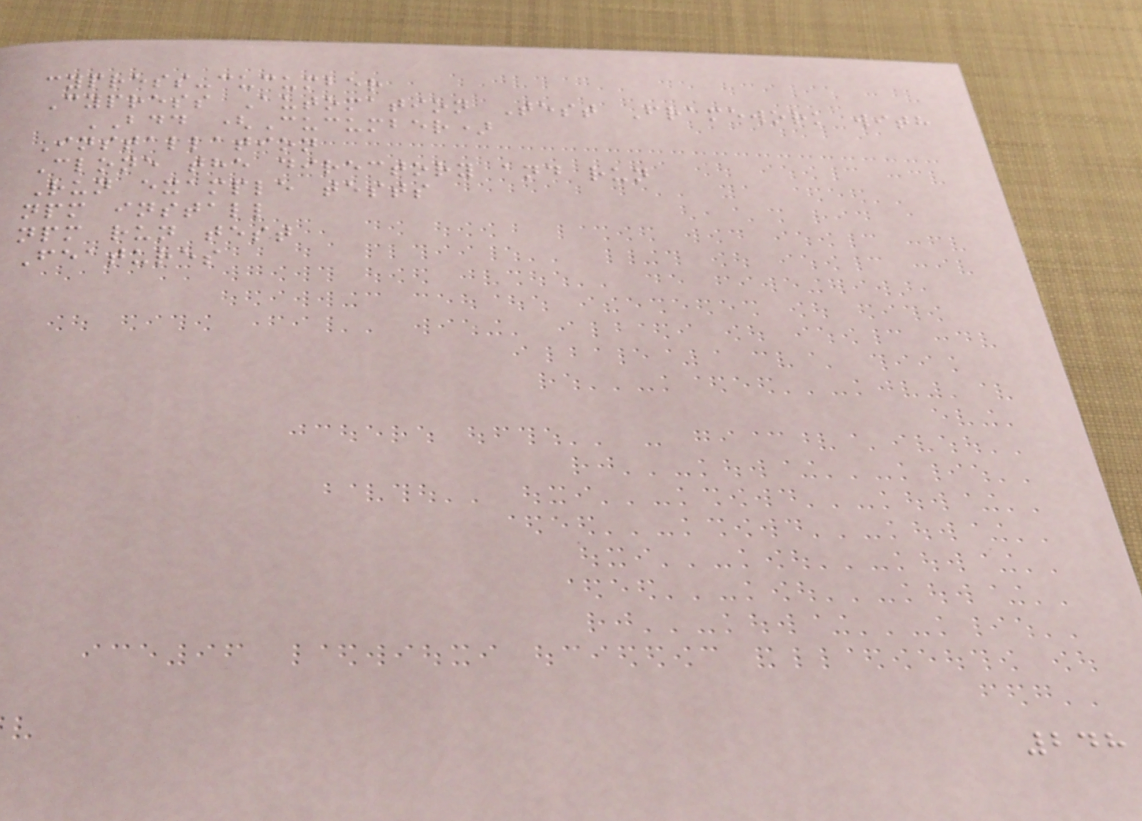cypress-cucumber
Cypress Automation Test Framework with
BDD (Cucumber)
Installation
Clone the directory and run
Run example tests
npm install
npm run test
Features
248
